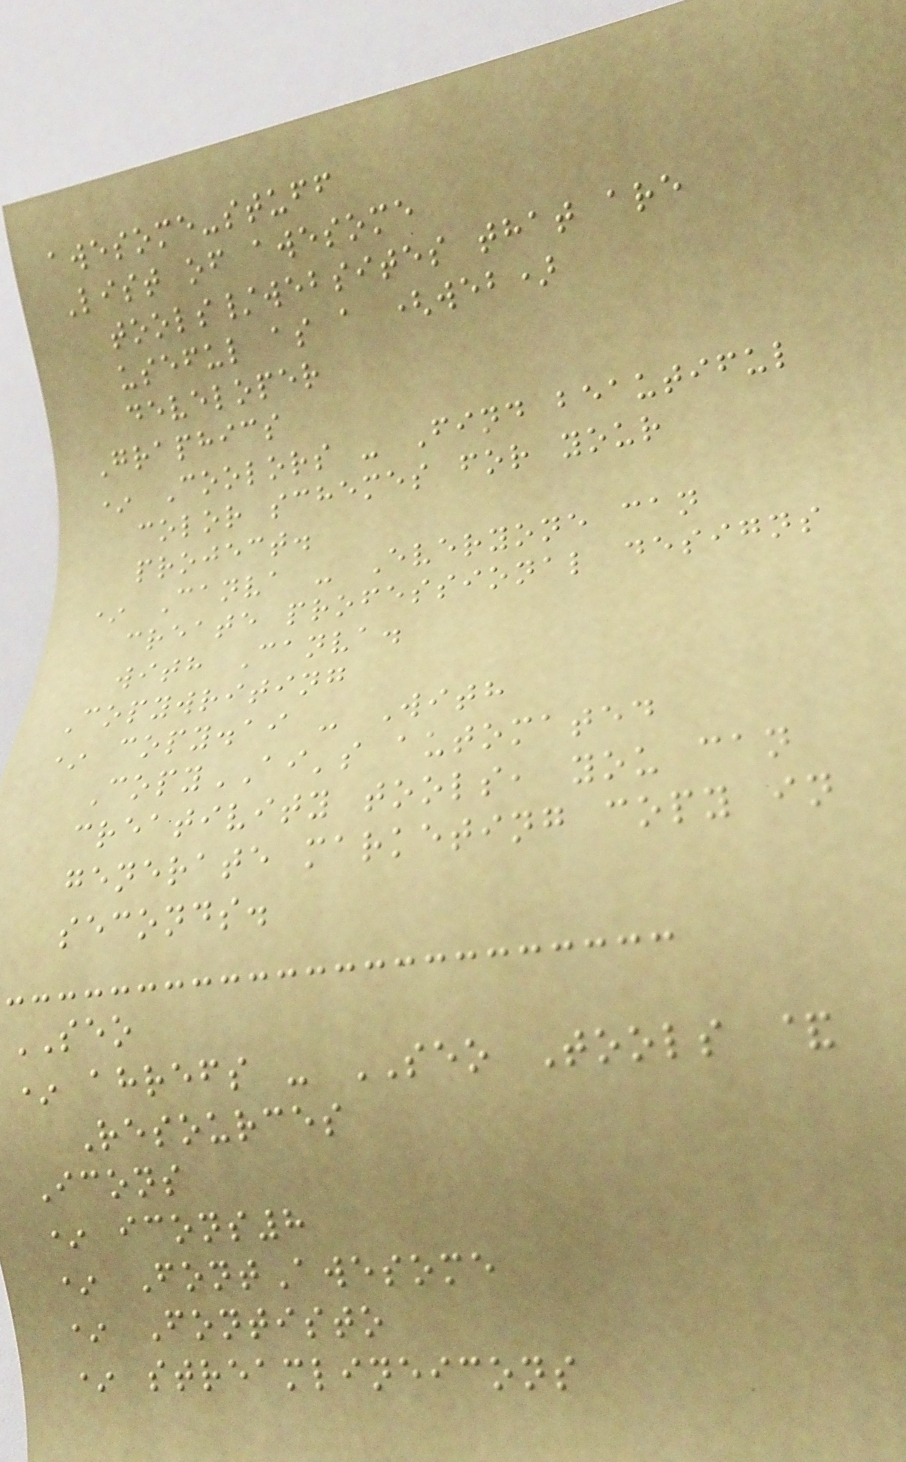awesome-stuff
List of awesome
tools/websites that are
useful as a (web)
developer
Graphics
* Coolors - Find beautiful
color schemes for your
project.
* Canva - Everyone can
create professional designs
with Canva.
Copywriting
* copy.ai - With
CopyAI's automated
creativity tools, you can
generate marketing copy in
seconds.
SEO
* ahrefs - SEO Tools &
Resources
Icons
* icons8
* FontAwesome
* Fontisto
* streamlineicons
